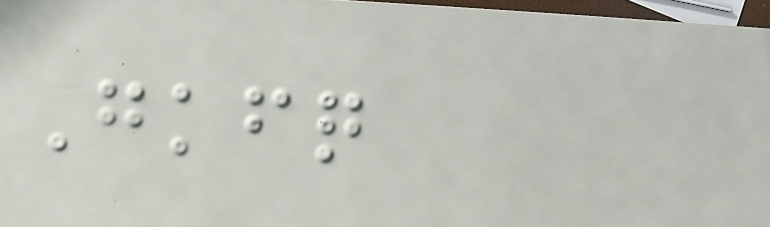Gkfq
